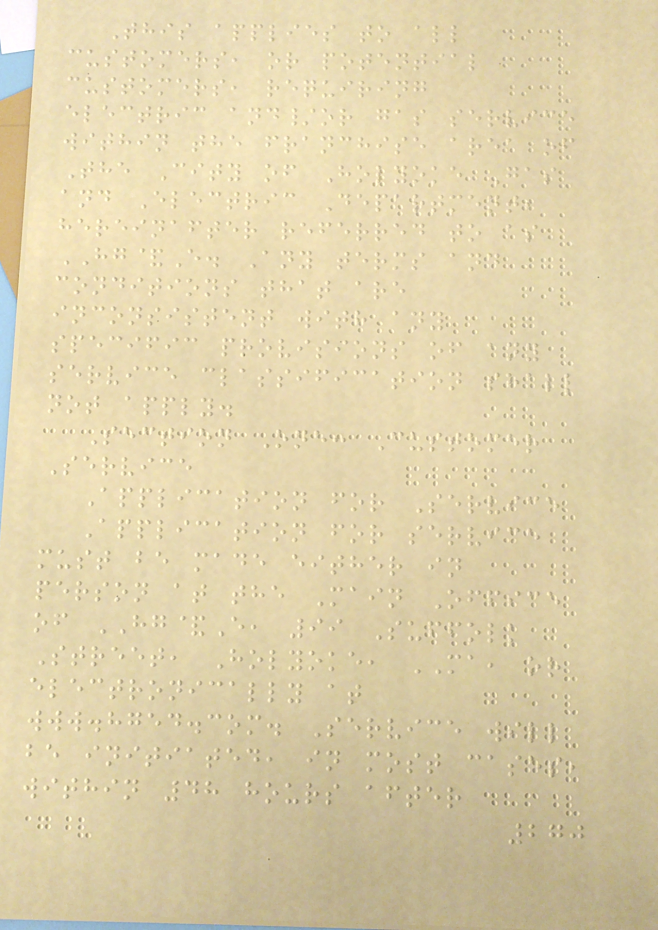This applies to all
customers, or potential
customers, requiring
electric and/or gas service
within the franchise area of
The City of Holyoke Gas
and Electric Department,
hereinafter referred to as
HG&E. Any terms and
conditions that are
inconsistent with any
specific provisions of any
service classification shall
not apply.
Section One: Customer
Service
Application for Service
Application for service
must be made either in
person at the Main Office
of HG&E, 99 Suffolk
Street, Holyoke, MA, or
electronically at
www.hged.com. Service will
be initiated, in most cases,
within 48 hours after
270
